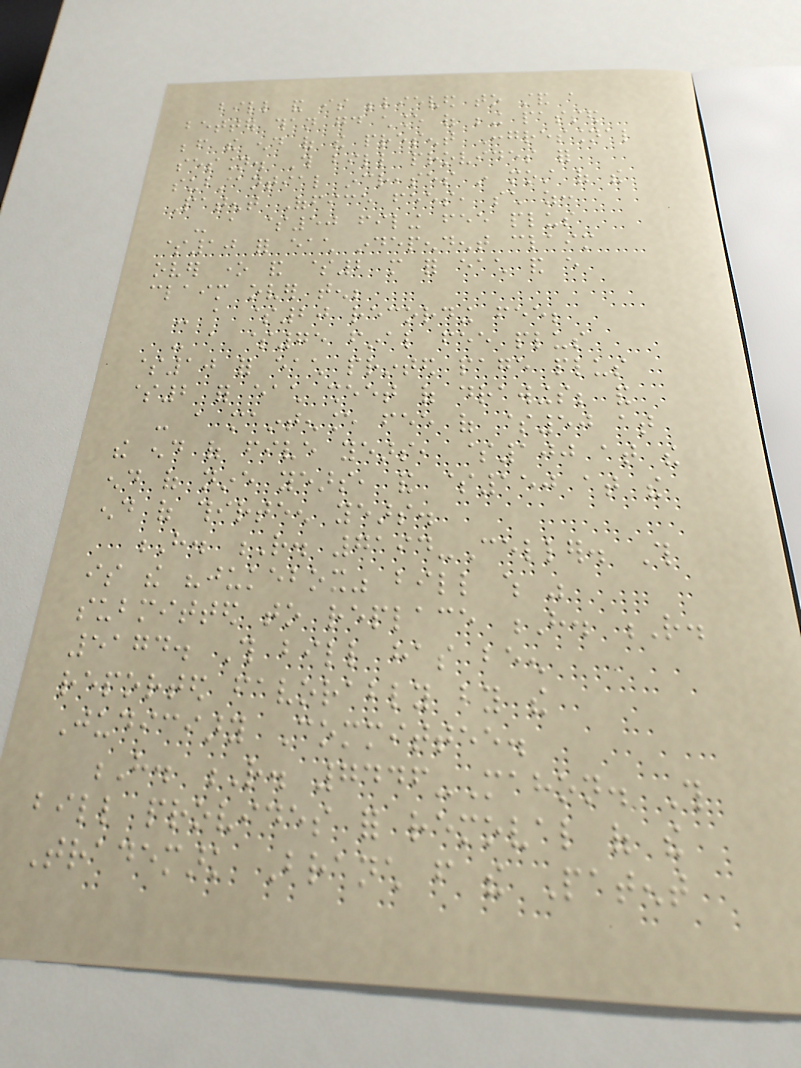bill and is believed to stand a
better than good chance of being passed
before the end of the present Congressional
session. This bill provides for
substantial increases in most of the
Patent Office fees, such as:
- a $50 filing fee plus
$10 for each independent claim
over one and $2 more for each and every
claim over ten;
- a $20 recording fee;
- a $75 final fee plus
$10 for each printed page plus
$2 for each sheet of drawings; and
- a maintenance fee of $50 at
the end of five years, $100 at the
end of nine years, and $150 at the
end of thirteen years.
H. R. 7194-Celler. This
is the "jukebox" bill which was
submitted to replace H. R.
5174. This bill has been
reported favorably by the
Judiciary Committee.
H. R. 7446-Mahon. This
bill provides for removal of the
Trademark Branch from the Patent
